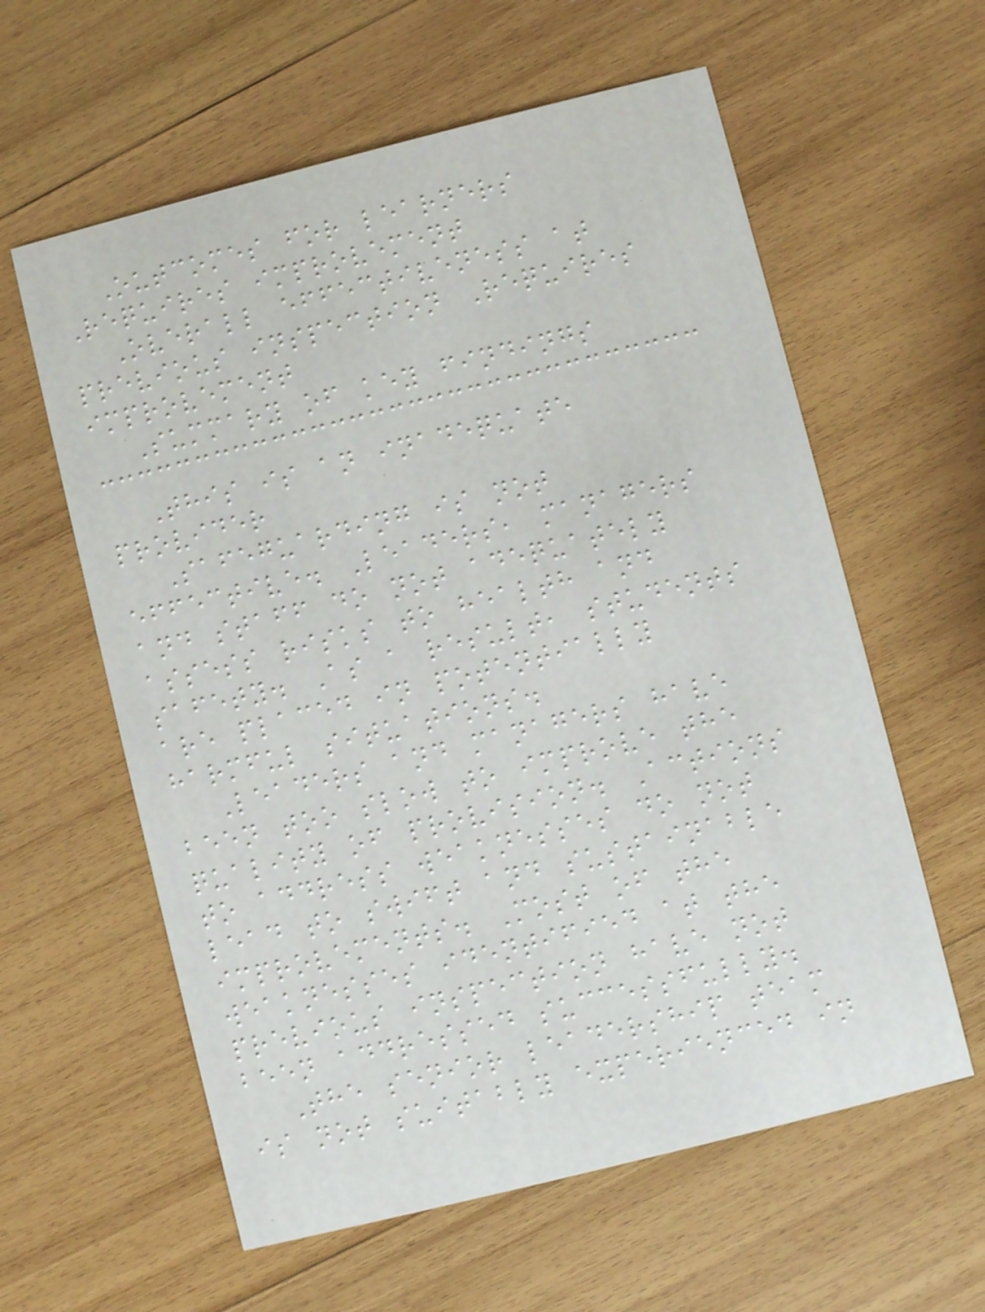Outcomes for learners
Requires improvement
Overall effectiveness at
previous inspection Requires
improvement
Summary of key findings
This is an inadequate
provider
Safeguarding is not
effective. Leaders, managers
and staff do not adequately
assess risks to health and
safety. As a result, students
are placed in potentially
harmful situations.
Leaders and managers have
been too slow to improve the
quality of provision. Actions
to address weaknesses do not
lead to swift and sustainable
improvements. Most of the
weaknesses identified at the
previous inspection have not
been addressed successfully.
The senior leadership team
is not suitably experienced in
